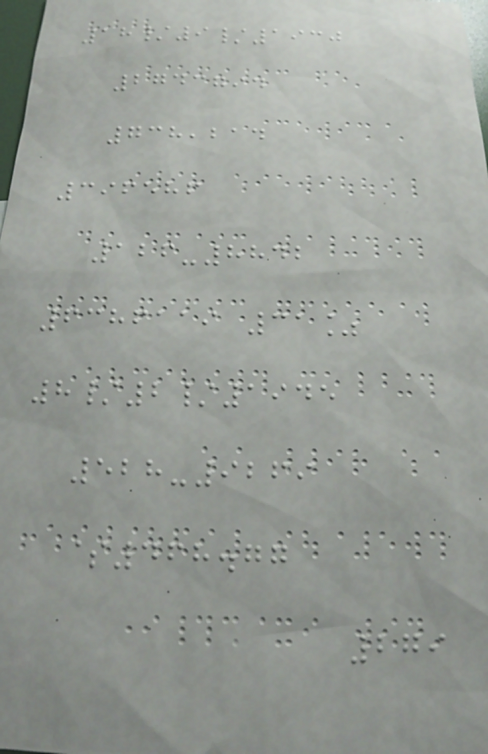18/9/1930
2743794
738,214
396586
126-8842
6386119 31%
8/2/1945
528-9269
$468.77
279
